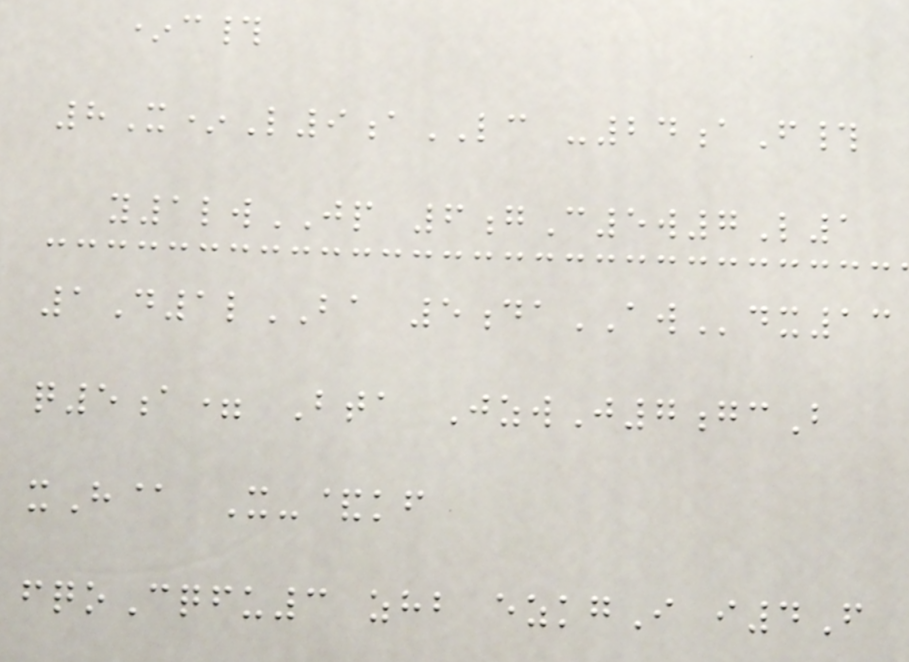*c#
8X*L9aLC -24aF#
y1lwJP 6gC5w7L1
1D1lBA 5daAWdx13
q5a= Bta JzwJ7gcB
xH@ X-&kf
fqoCqfu3 zhb ezkgI i4F
